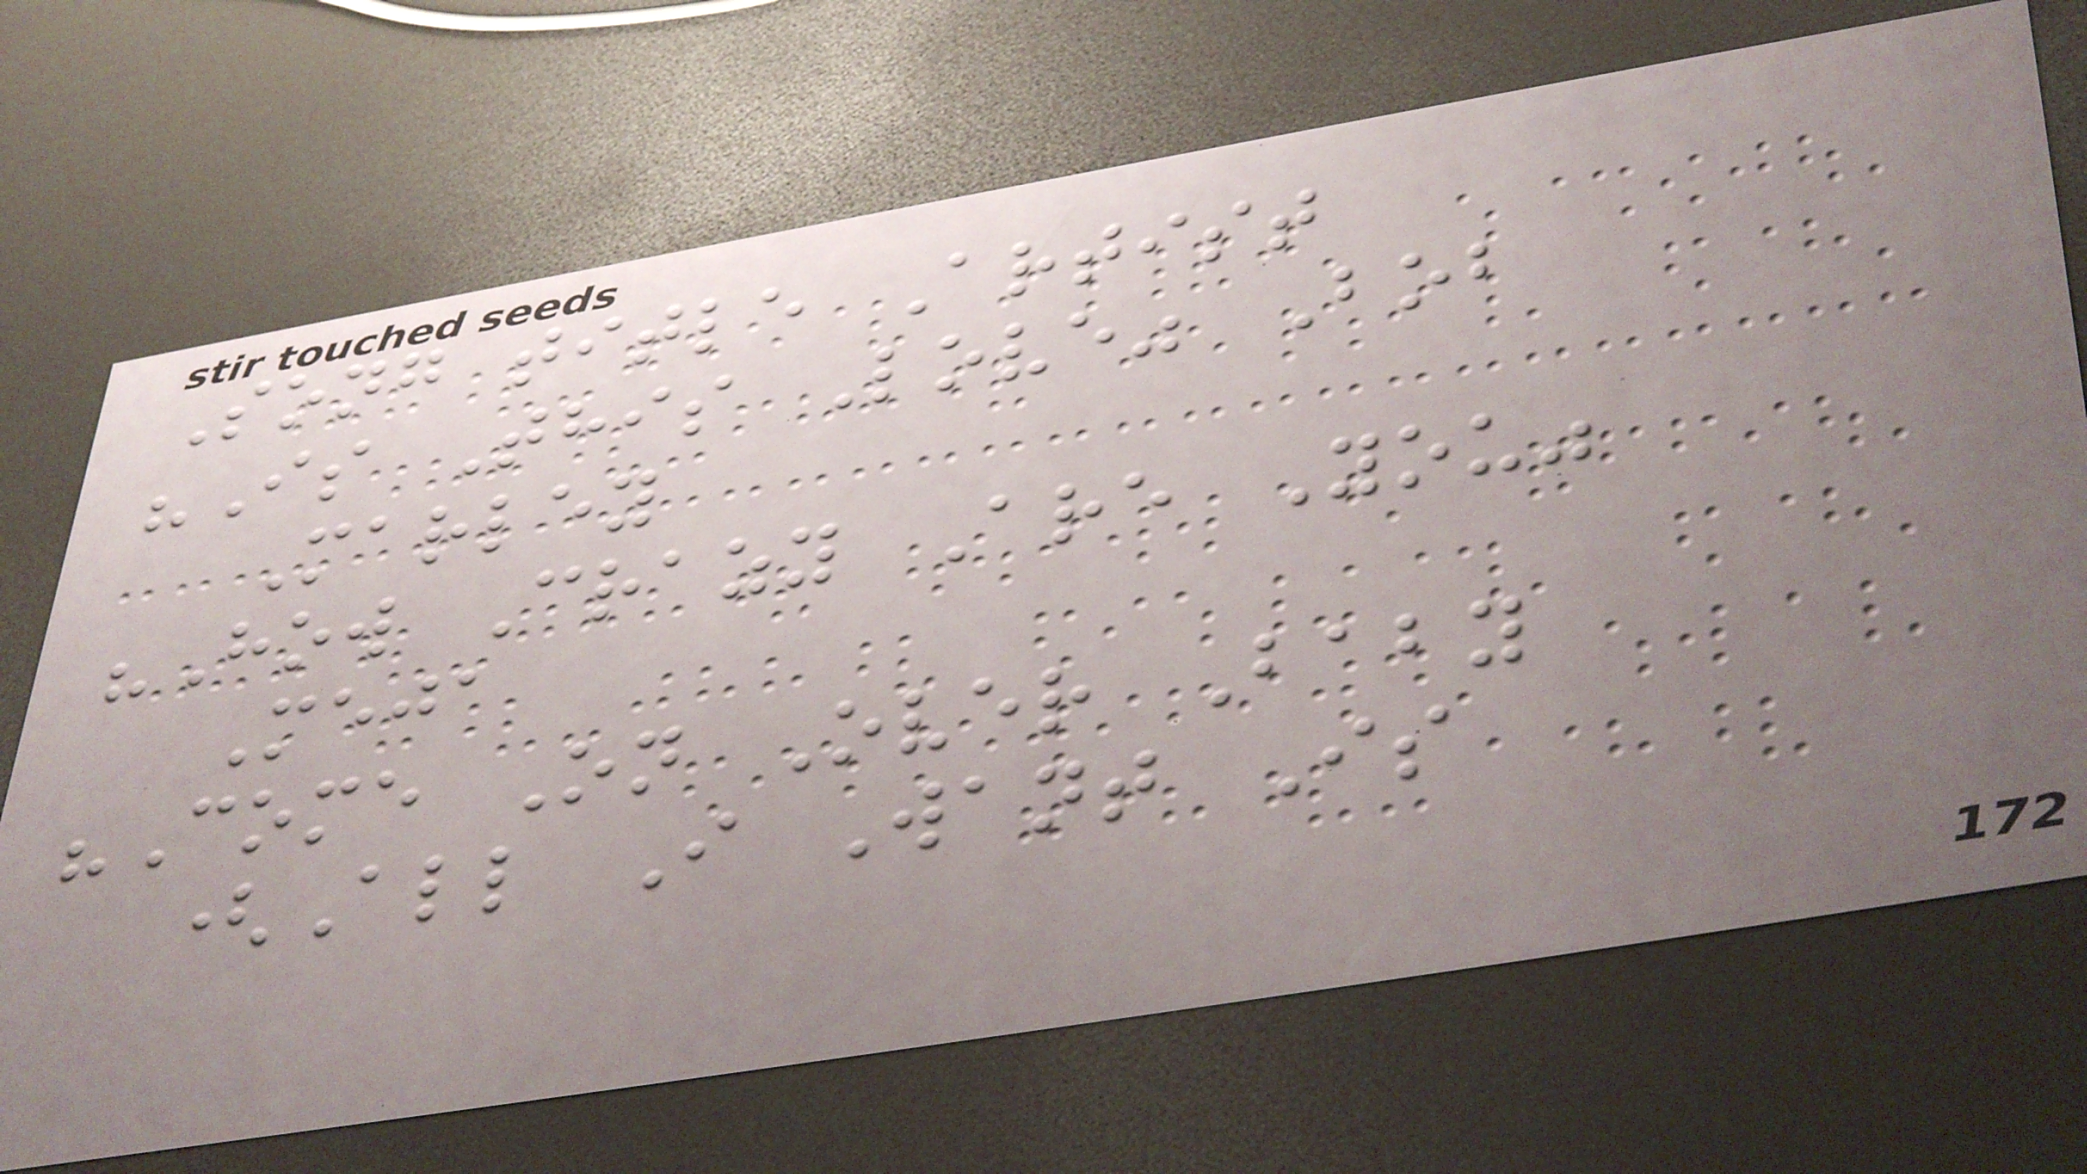Song title Artist
"Is This Love" Bob
Marley
"How Crazy Are You"
Meja
"Come On Over Baby
(All I Want Is
